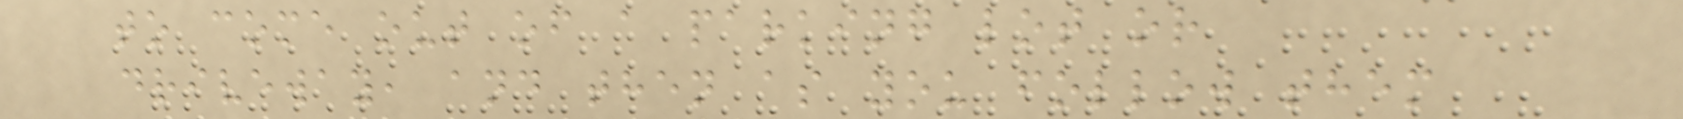to come out of a parking lot or
driveway, and then as you follow them
